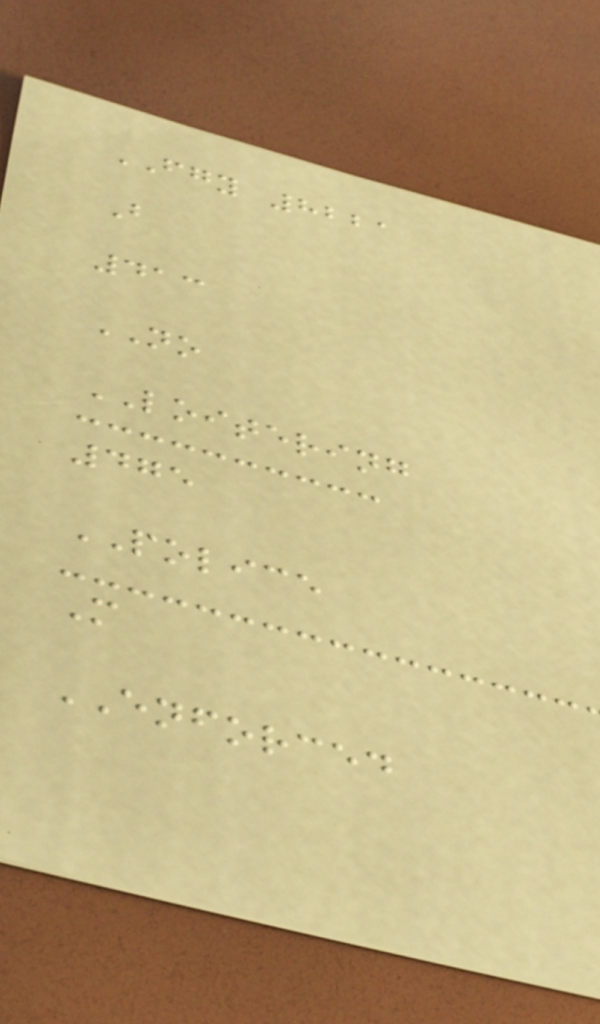FGY 8221
B
413
NO
LOITERING
475
POLICE
M
ENFORCED
